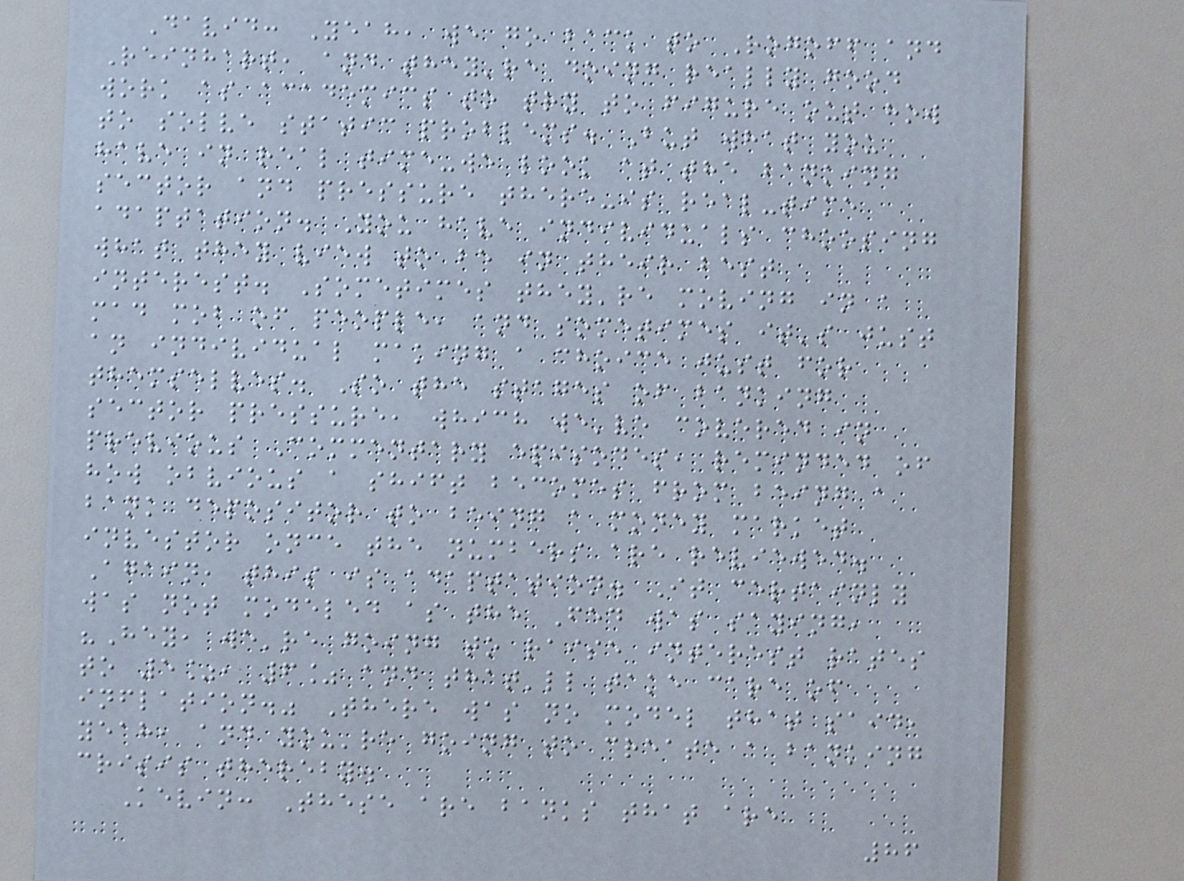David: Yeah, we go back to Rogoff and
Reinhart, and they're doing really good
work as academics to try to figure out how
to solve static problems. But what you
have in real time-we look at the banking
sector and pressure there-is real-time
adaptation. You have individuals choosing
what they view to be in their best
interest. Sometimes they're moving in a
mad mob of people, and sometimes it's just
an individual making a choice just for
themselves. So the stages of banking
sector pressure, which we've covered in
previous Commentary episodes, reminded of
how obvious a shift becomes from being a
bank depositor to being a money market
investor once the numbers are reviewed.
Again, this is adaptation. It certainly
was not modeled as the Fed was saying,
"Hey, we're going to raise interest rates
to 5%, 6% and that'll take care of
inflation." There was no model that said,
yeah, and you're going to create a banking
crisis thereby.
Kevin: These are banks that are
86
